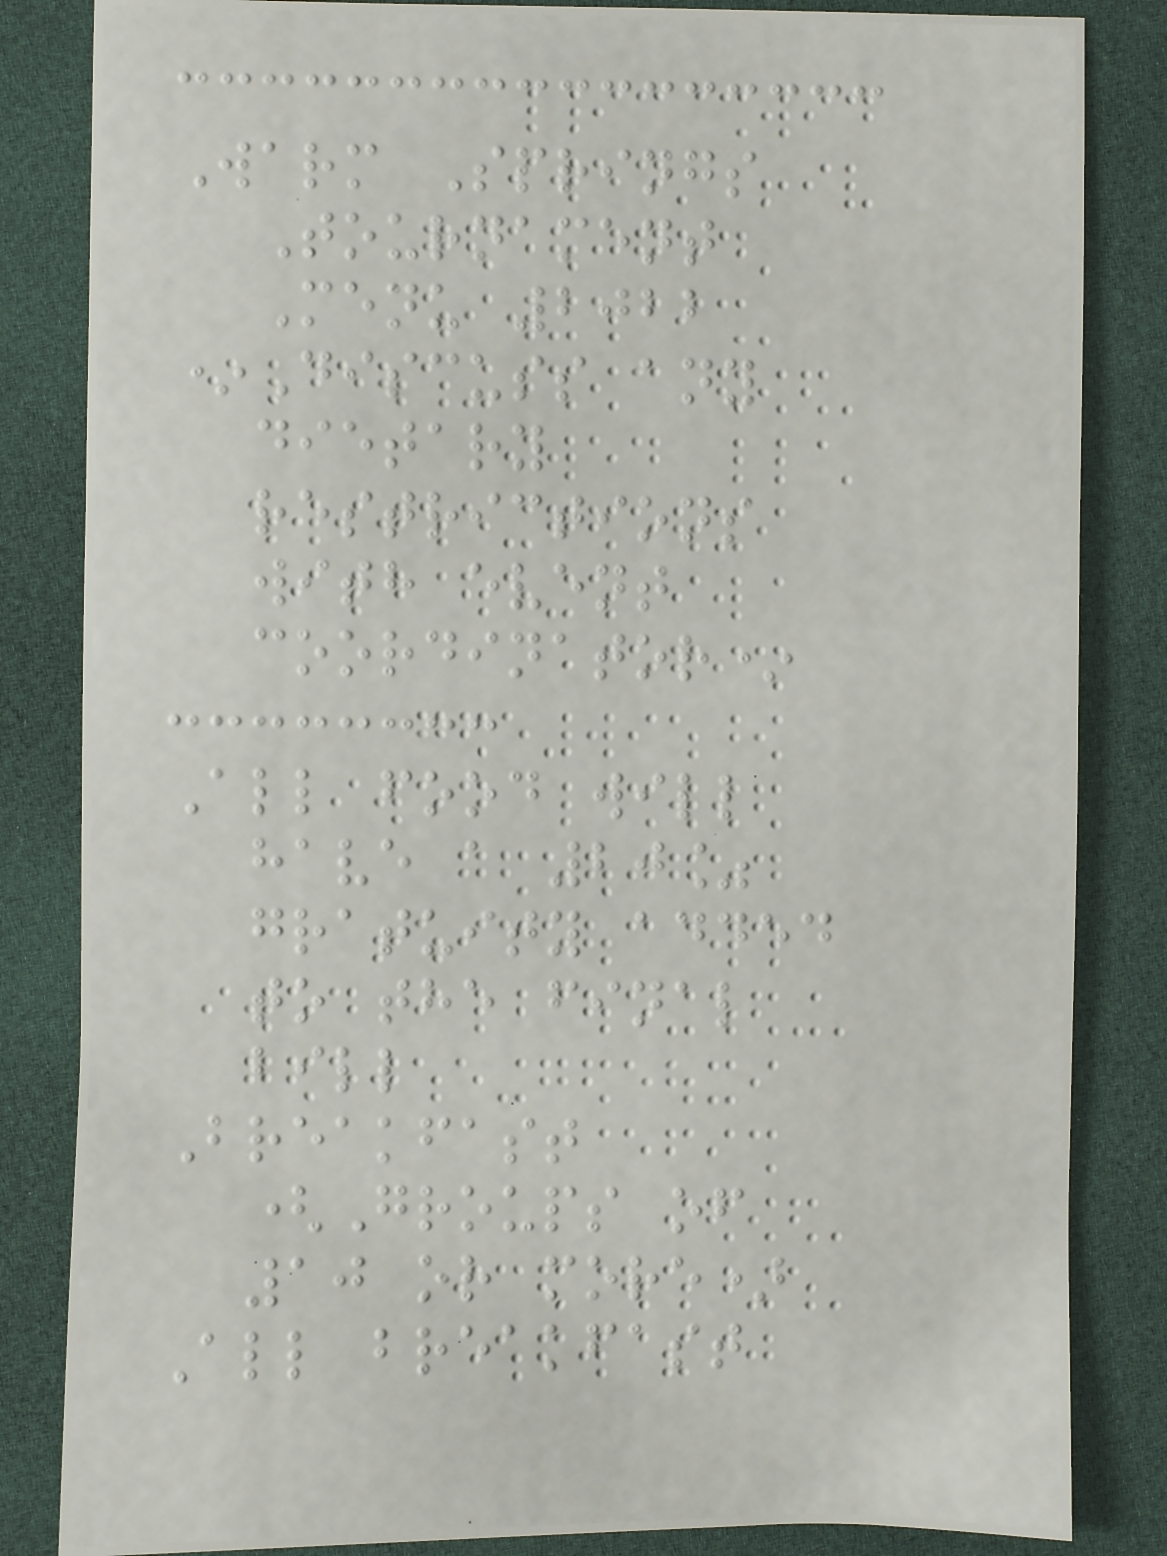Warm Springs
Tournament
Menu 2022
*Discuss any
dietary
restrictions
with event
coordinator*
All food will
have a 20%
gratuity added
to the final
bill
Breakfast
(Groups of
10 or more)
All breakfast
